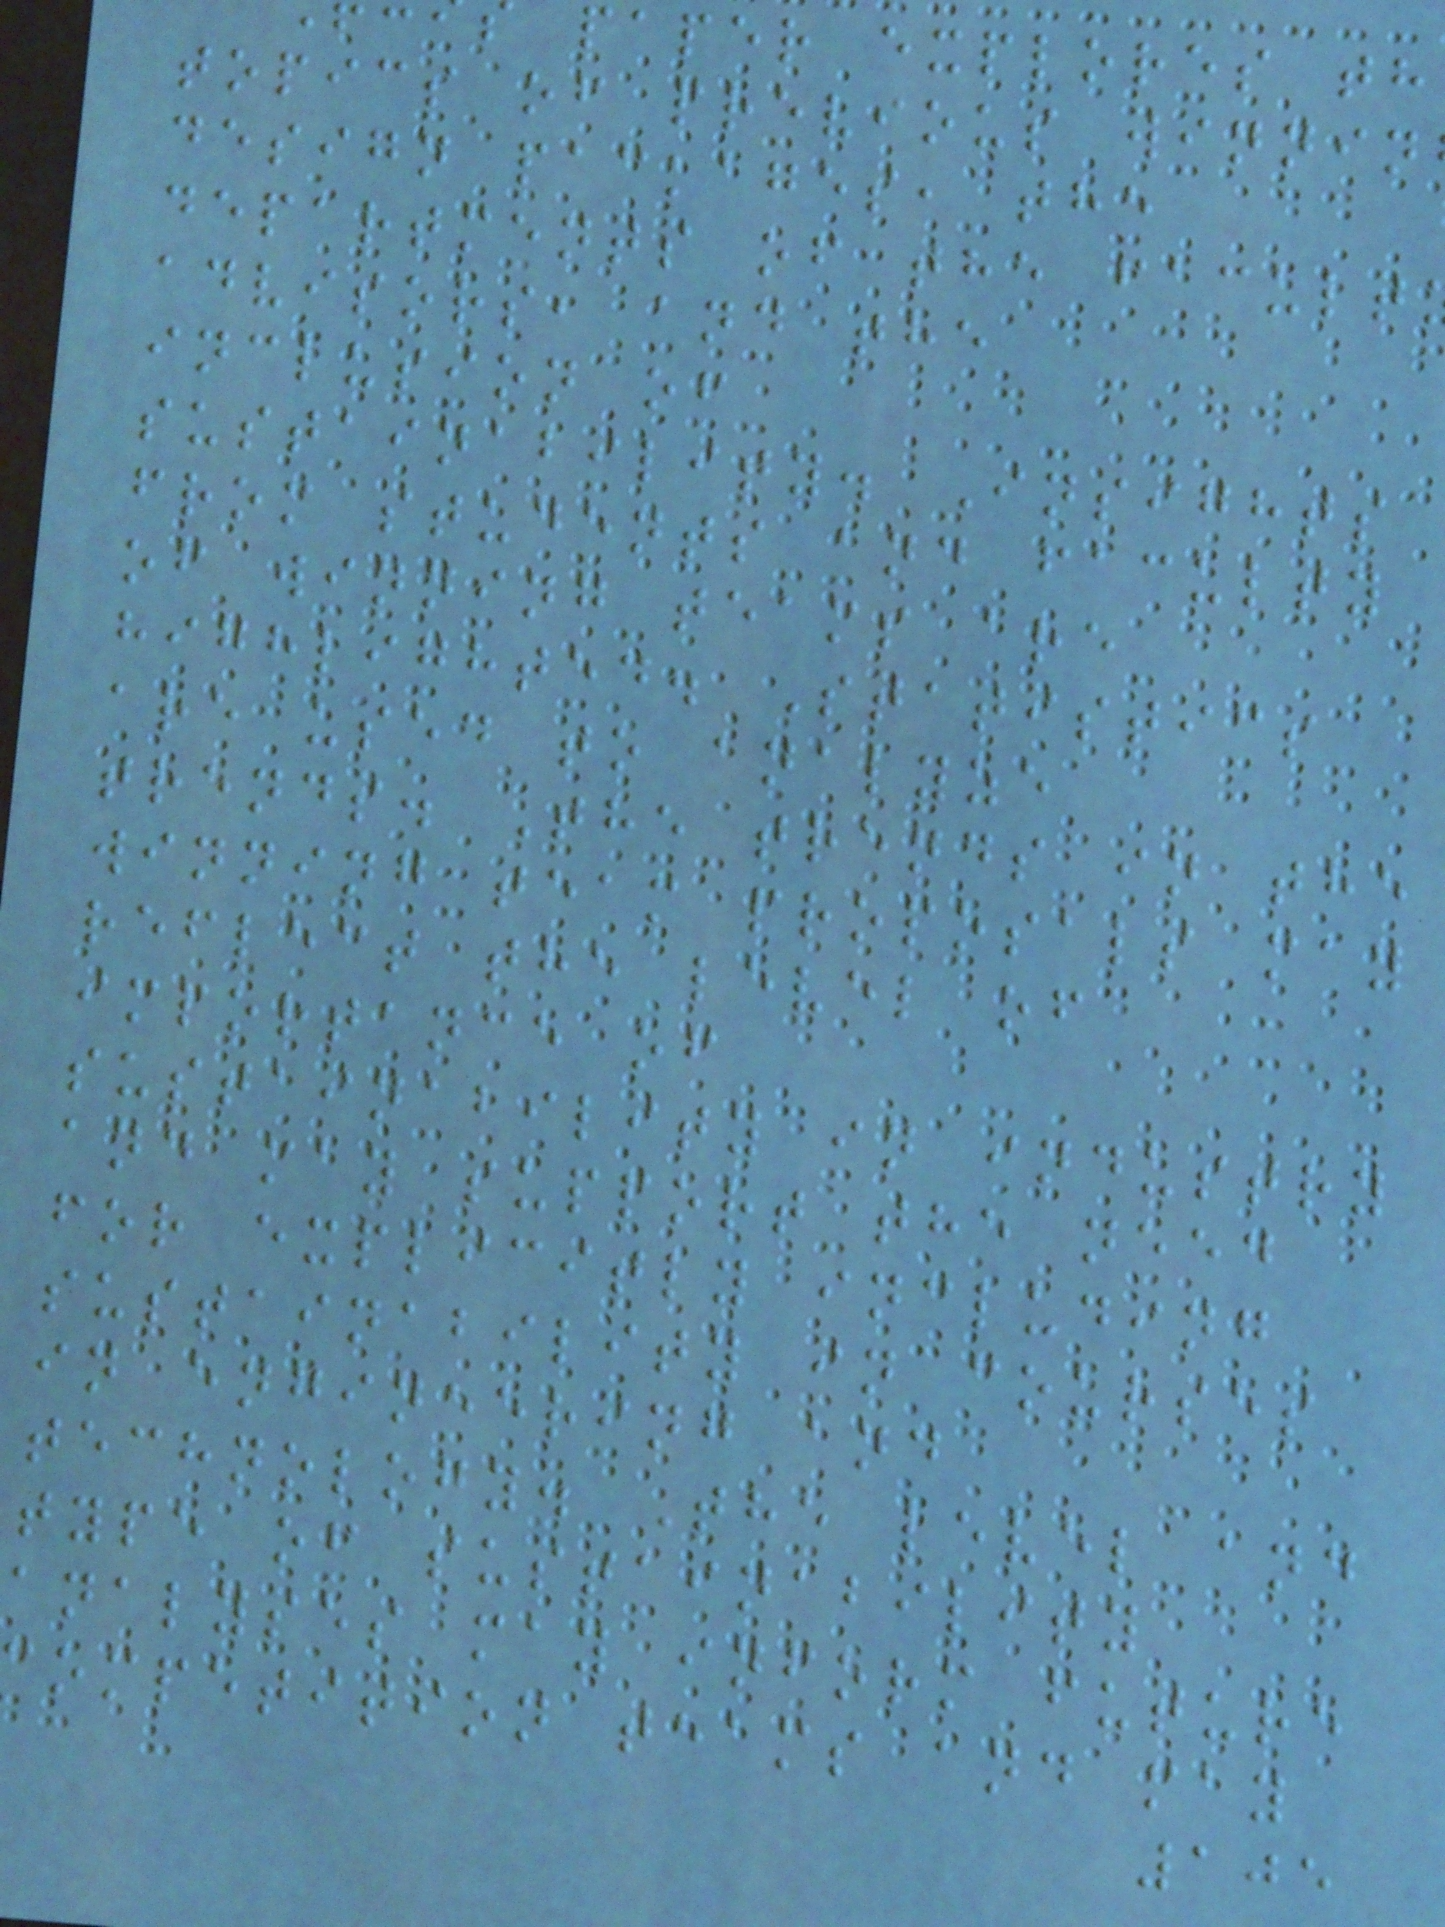paper explores th
topics of previous winnin
design packages, the
departments of the facult
advisors, and the
inclusion of
sustainability. Insights
from students and faculty
of winning teams are
highlighted. Statistics
are used to analyze
trends. The trends in the
winning team proposals may
reflect the level of
importance of
sustainability in industry
and may support the need
for explicitly including
sustainability in courses
in engineering and
technology. The level and
type of sustainability
analyses may inform future
ompetition teams and may
105
